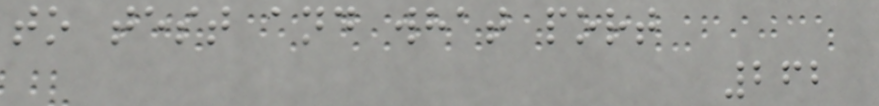to test and what port
262
